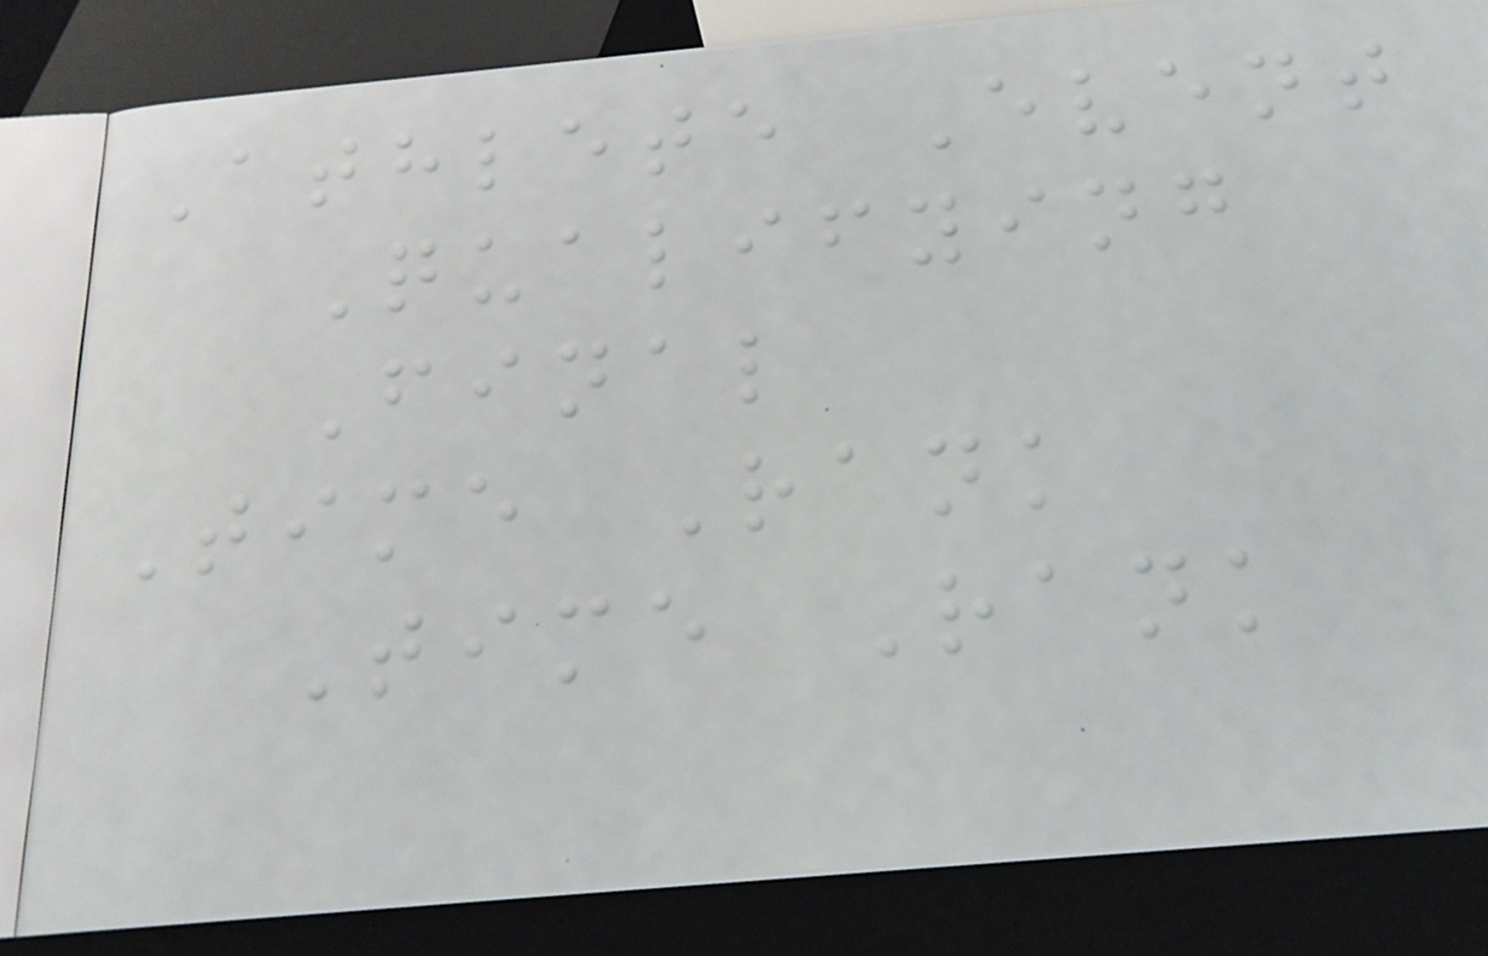Athlete Event
Qualifying
Final
Time Rank
Time Rank
